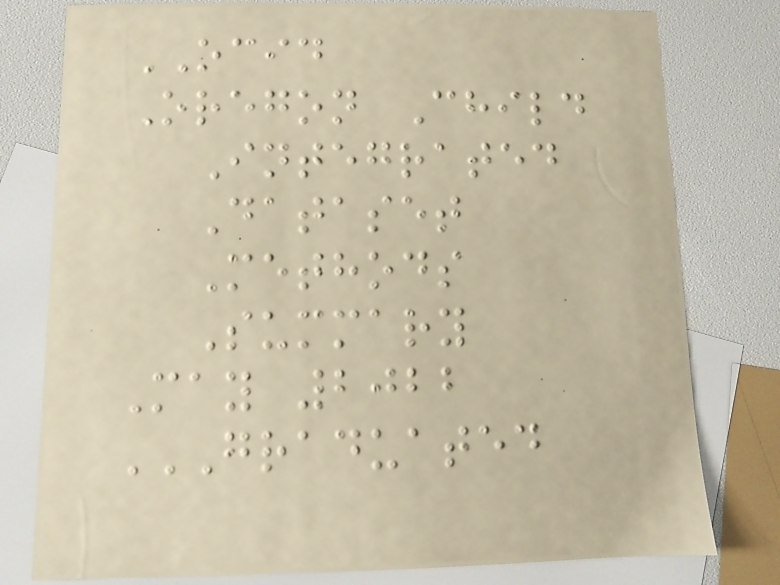OCID
Oregon Child
Integrated
Dataset
Methods
Summary
May 2022
GRADUATED
